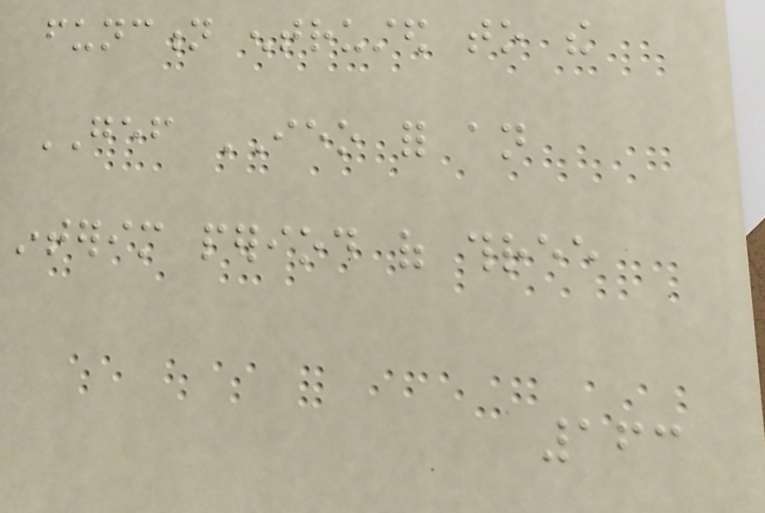function entrusted to the
GEF IEO for an
interim period of three
163
